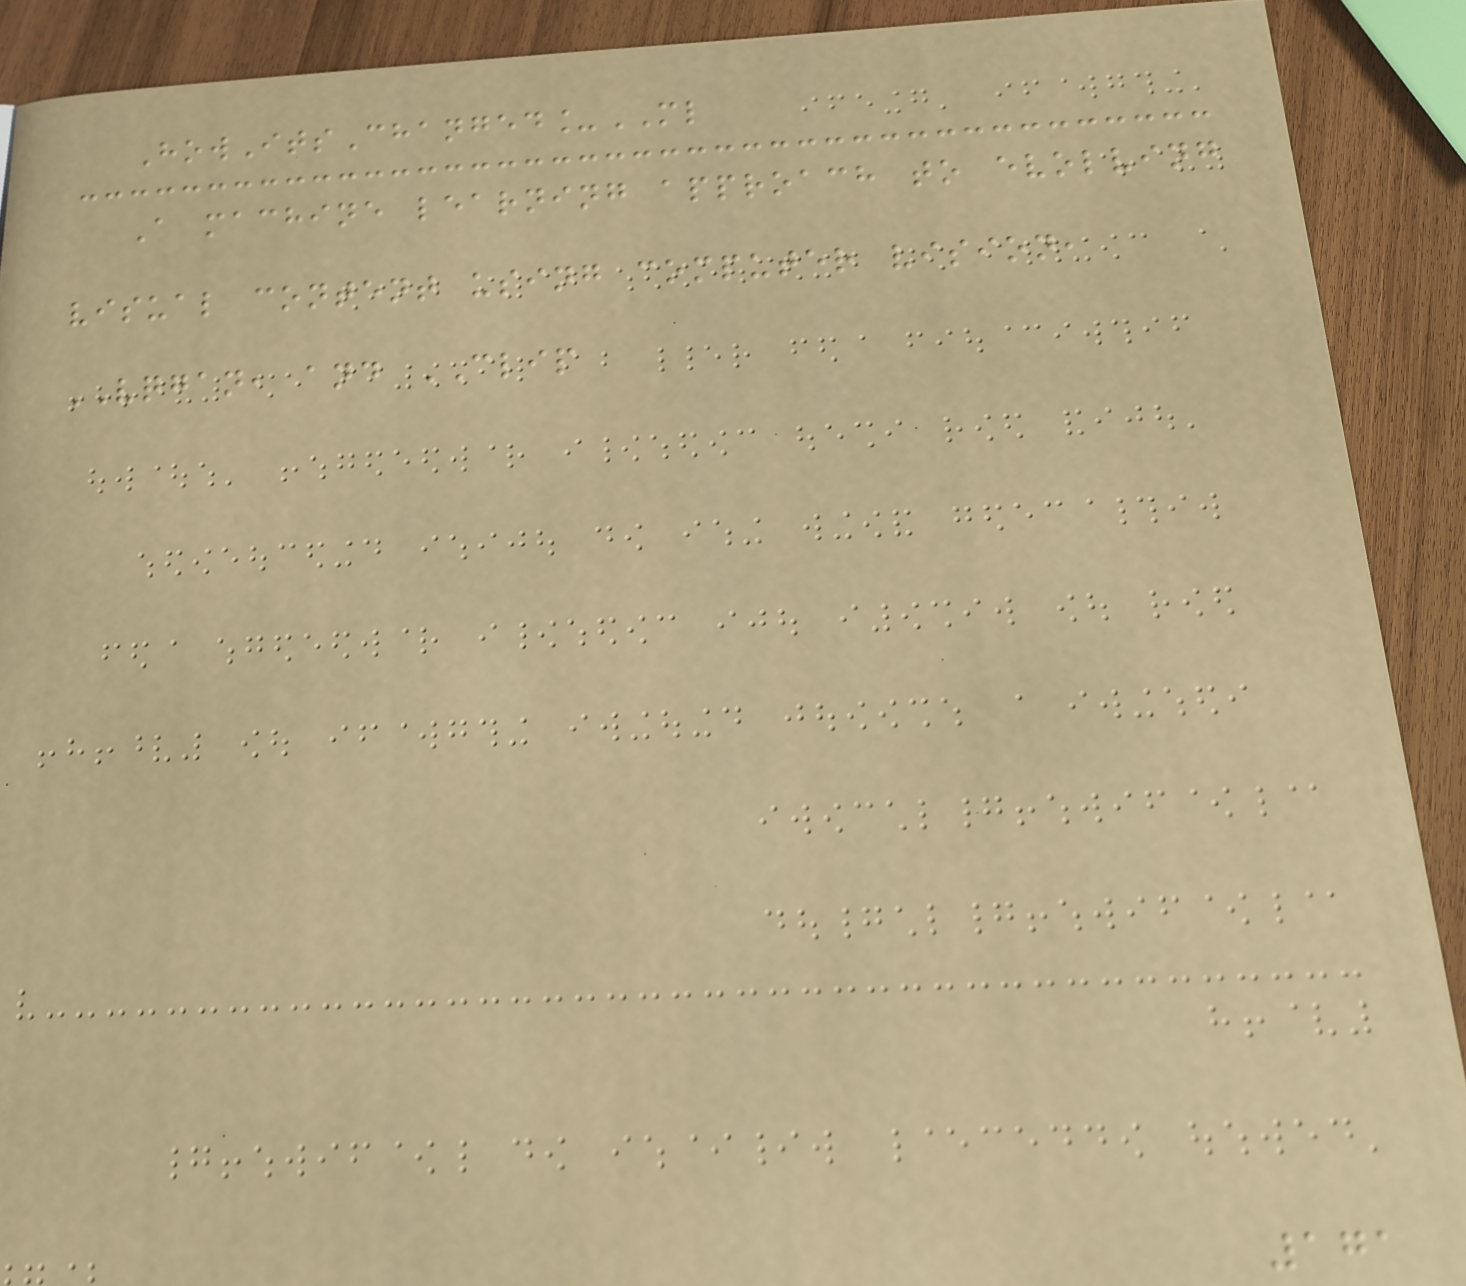HowItsChanged_ML
A machine learning approach to evolving
visual content using computer vision,
VQGAN, and CLIP
171
